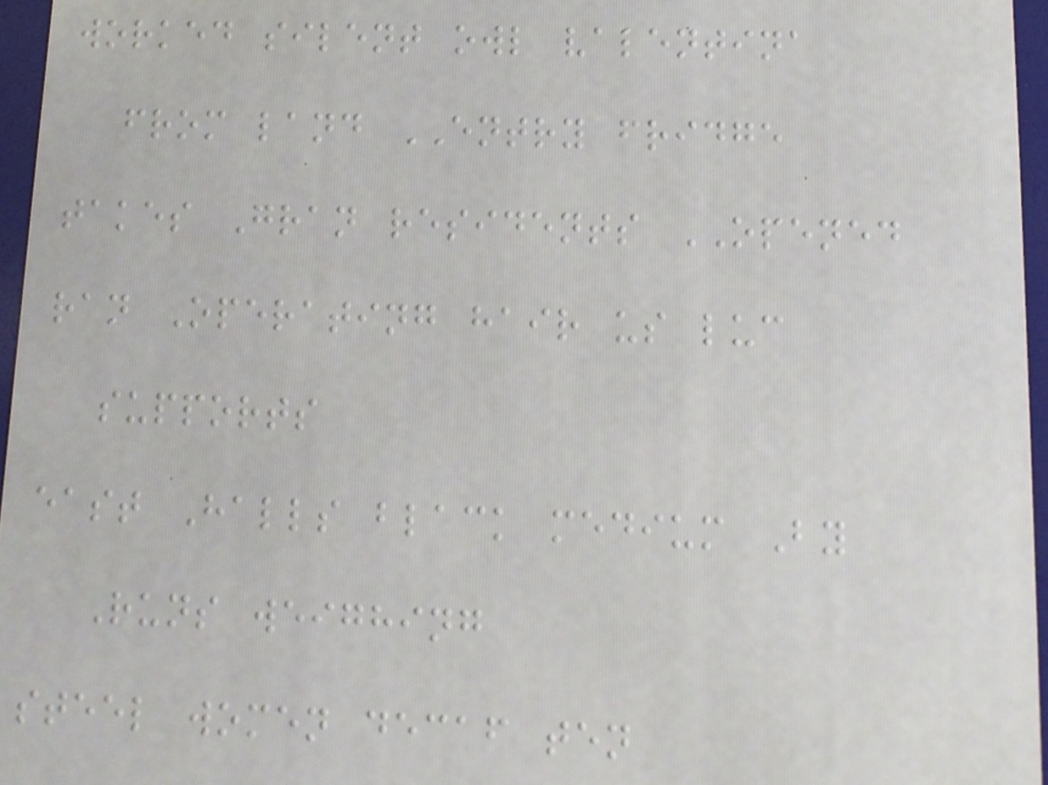worked silent owl valentina
from land ENTRY fridge
takes Gran residents OPENED
ran Operating hair us luc
supports
east Halls black medium By
Runs weighing
steel women decaf ten
